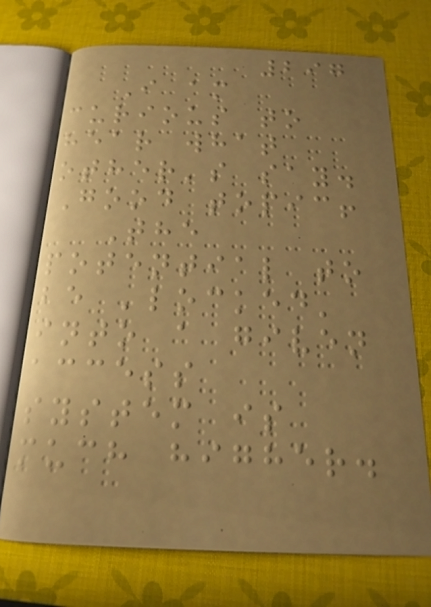297
I am
curious to
hear what
other's say.
Good topic!
The
potential to
be 'locked'
into a given
access
system is
much higher.
